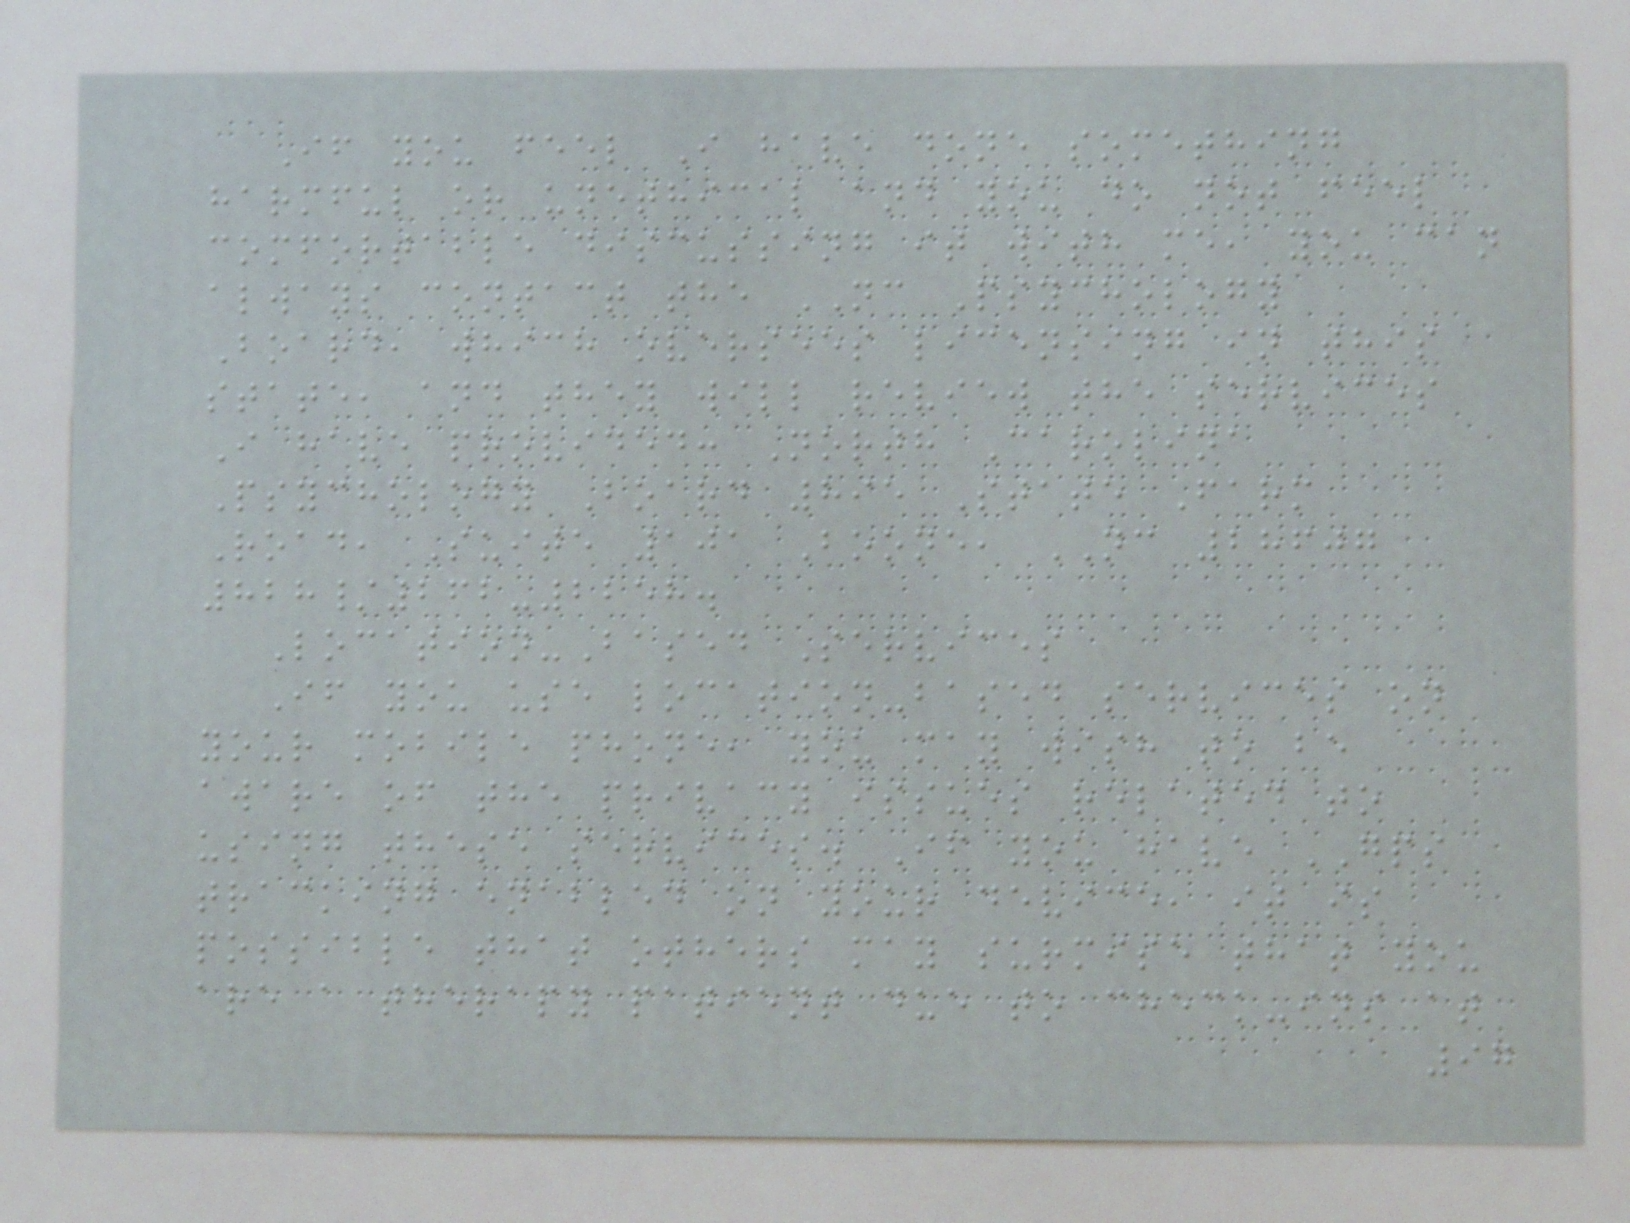If you feel I have done something
harmful or unethical and you do not feel
comfortable discussing it with me, you can
always contact the NC Psychology
Board, which oversees licensing in this
state, and they will review the services
I have provided: North Carolina
Psychology Board 895 State Farm
Road, Suite 101 Boone, NC 28607
828/262-2258.
Location-Based Services
If you use location-based services on
your mobile phone, you may wish to be
aware of the privacy issues related to
using these services. If you have GPS
tracking enabled on your device, it is
possible that others may surmise that you
are a therapy patient due to check-ins at
97
